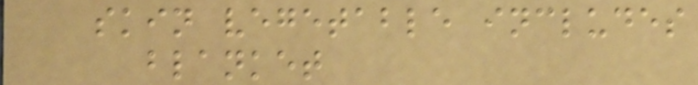skin vegetable includes
blanket
